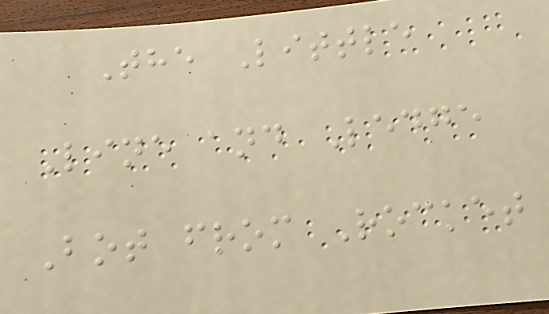The Little
Line and Ledge
Bot from Rocket
